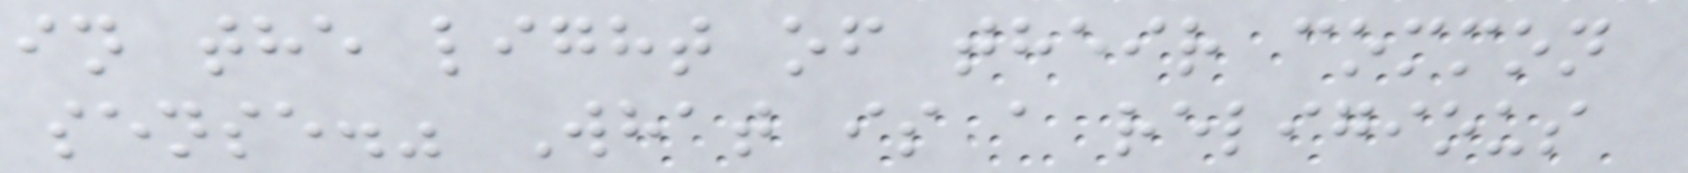in the light of their common
sense." What is a religious
